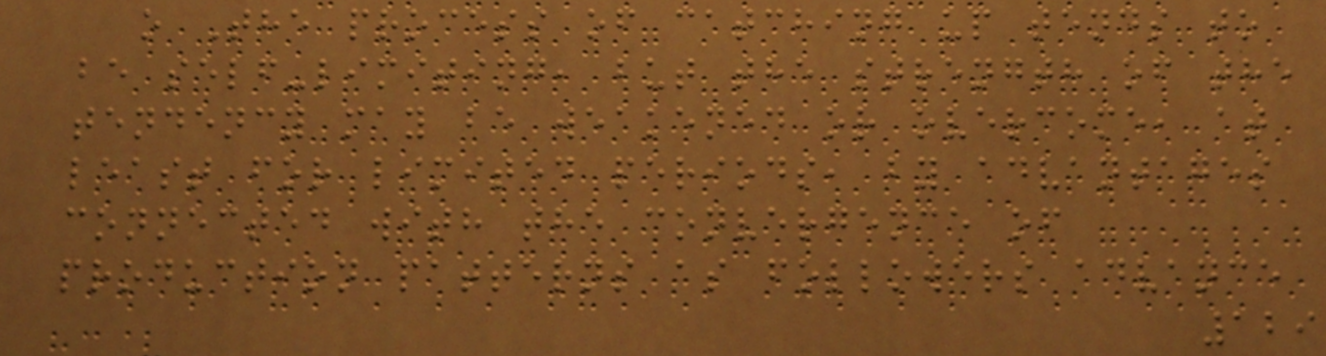o The process of catching up tends to
be self-limiting, but the strength of the
tendency may be weakened or overcome, at
least for limited periods, by advantages
connected with the convergence of
production patterns as followers advance
129
